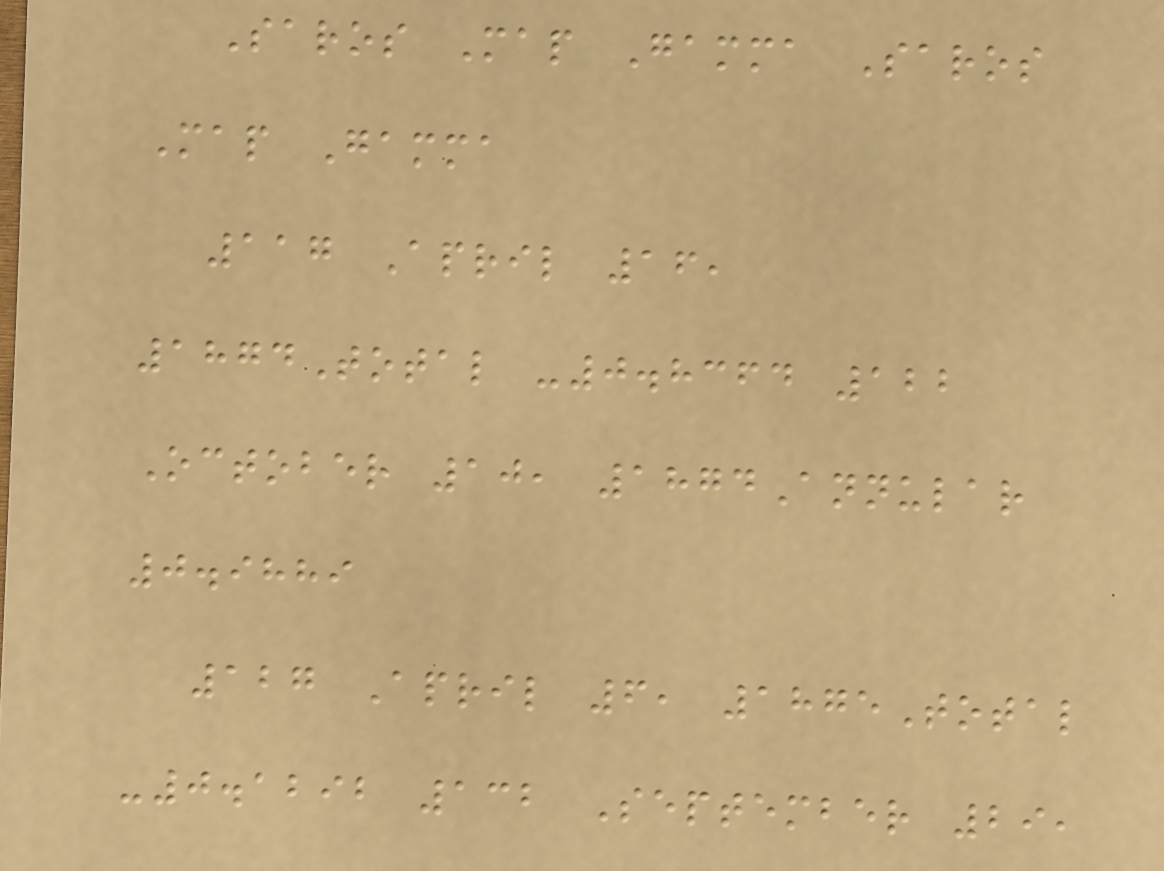Saros Map Gamma Saros
Map Gamma
117 April 16,
1874Total -0.8364 122
October 10, 1874Annular
0.9889
127 April 6, 1875Total
-0.1292 132 September 29,
